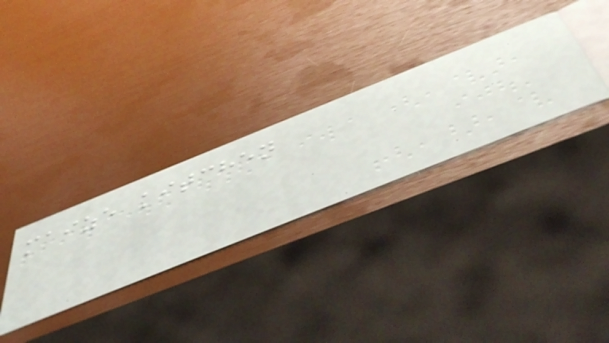maize kitchen
